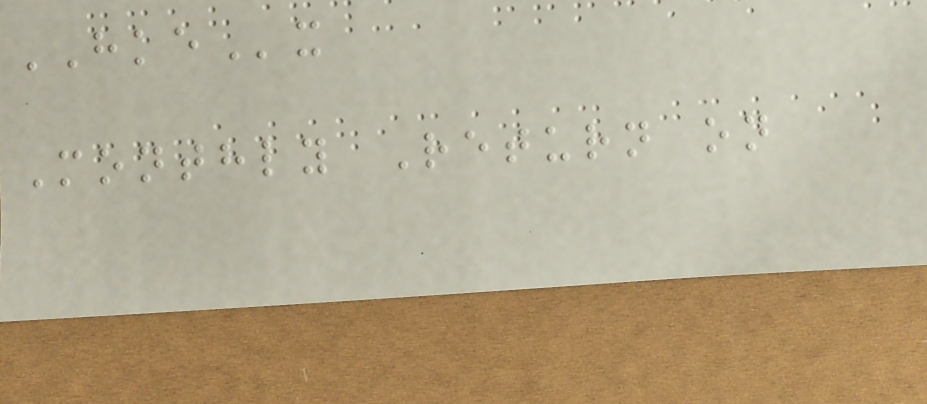HKEx
Monthly Return on
